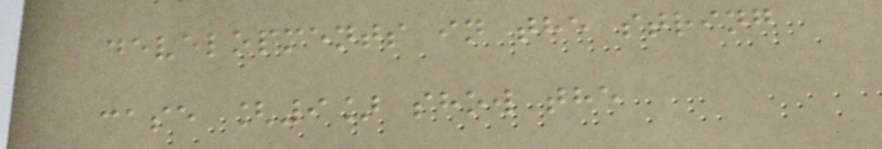developments in the string
case [9] show the
